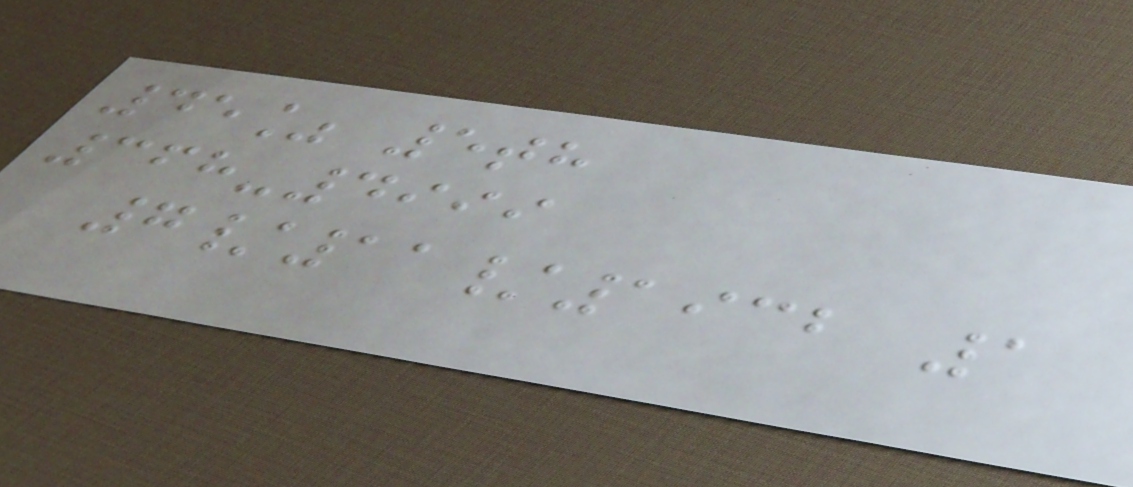45% 5th
368-4999
7/11/1932 1
